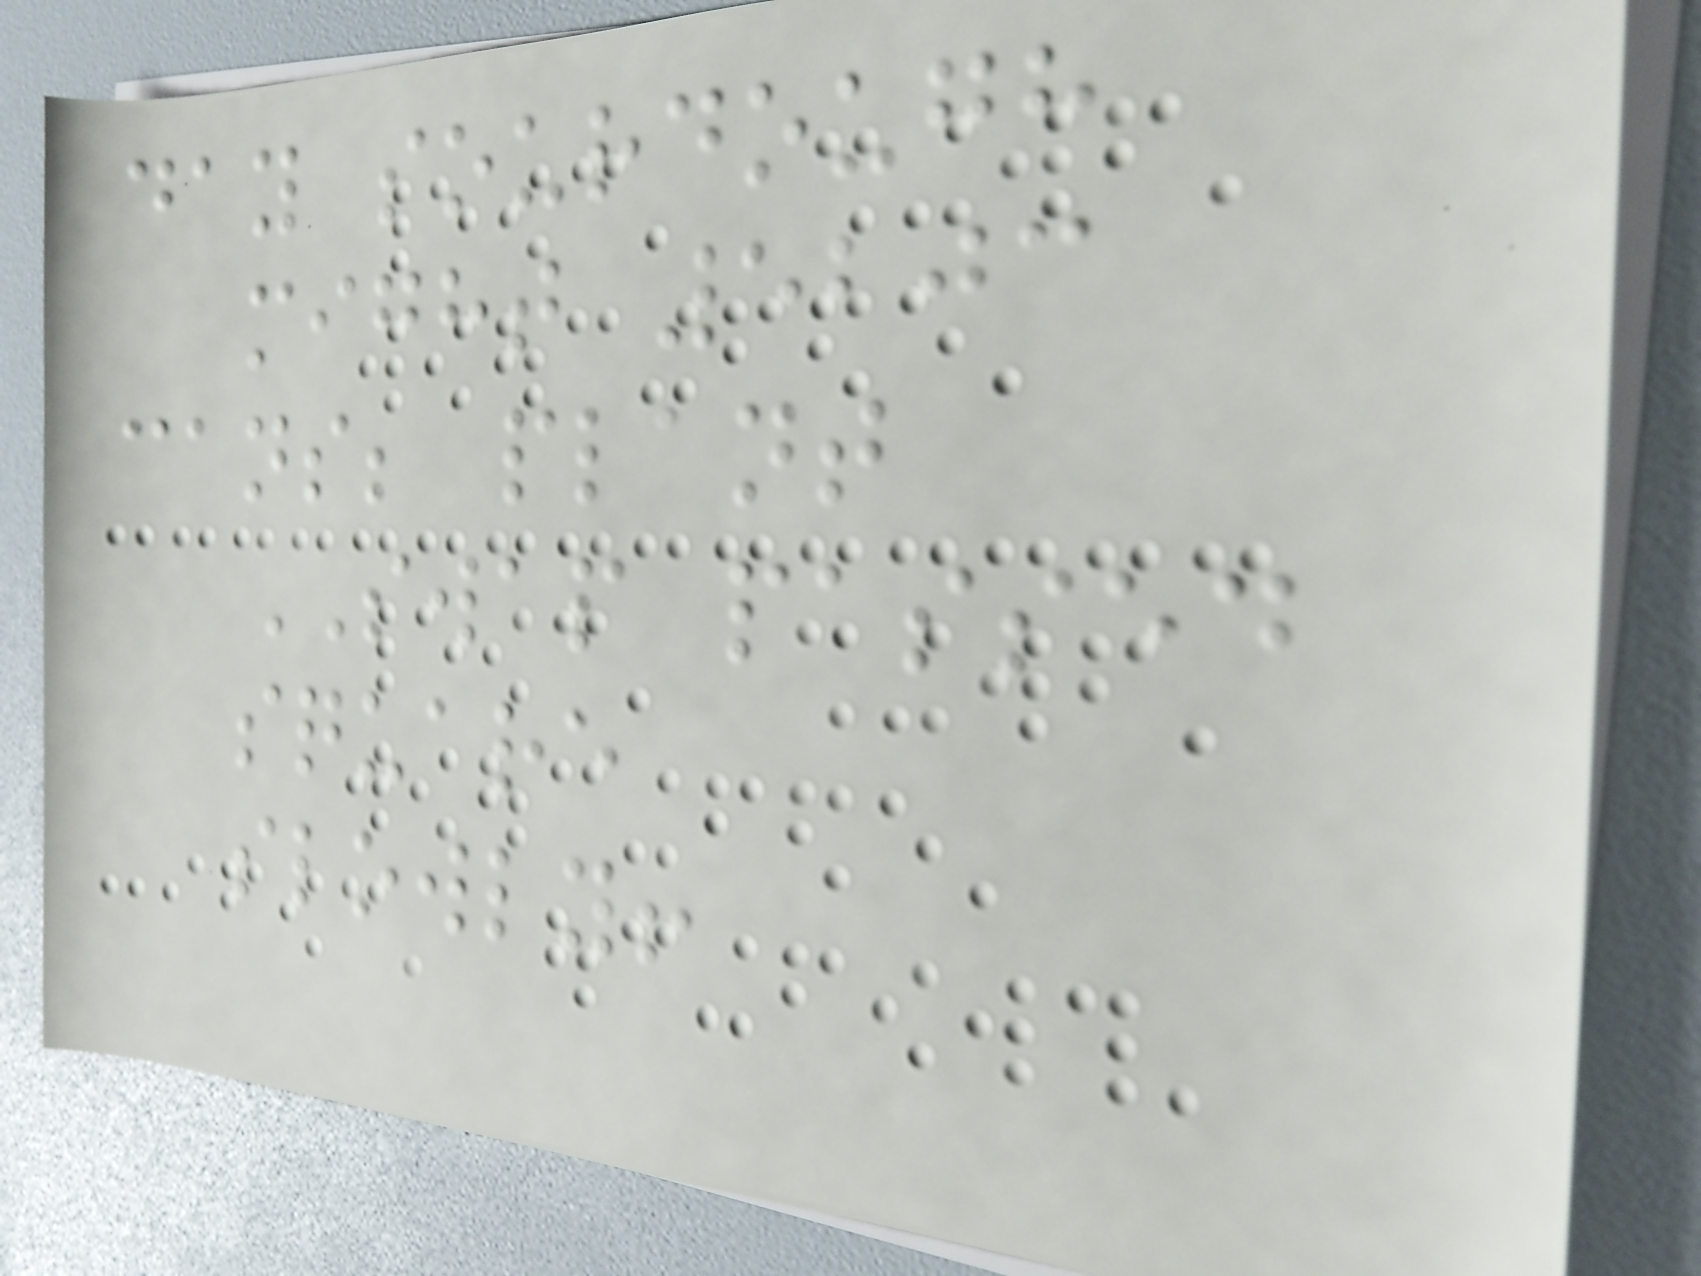day sourdough
might 5203
cans; plant
SWAP passed
square
slowly!
